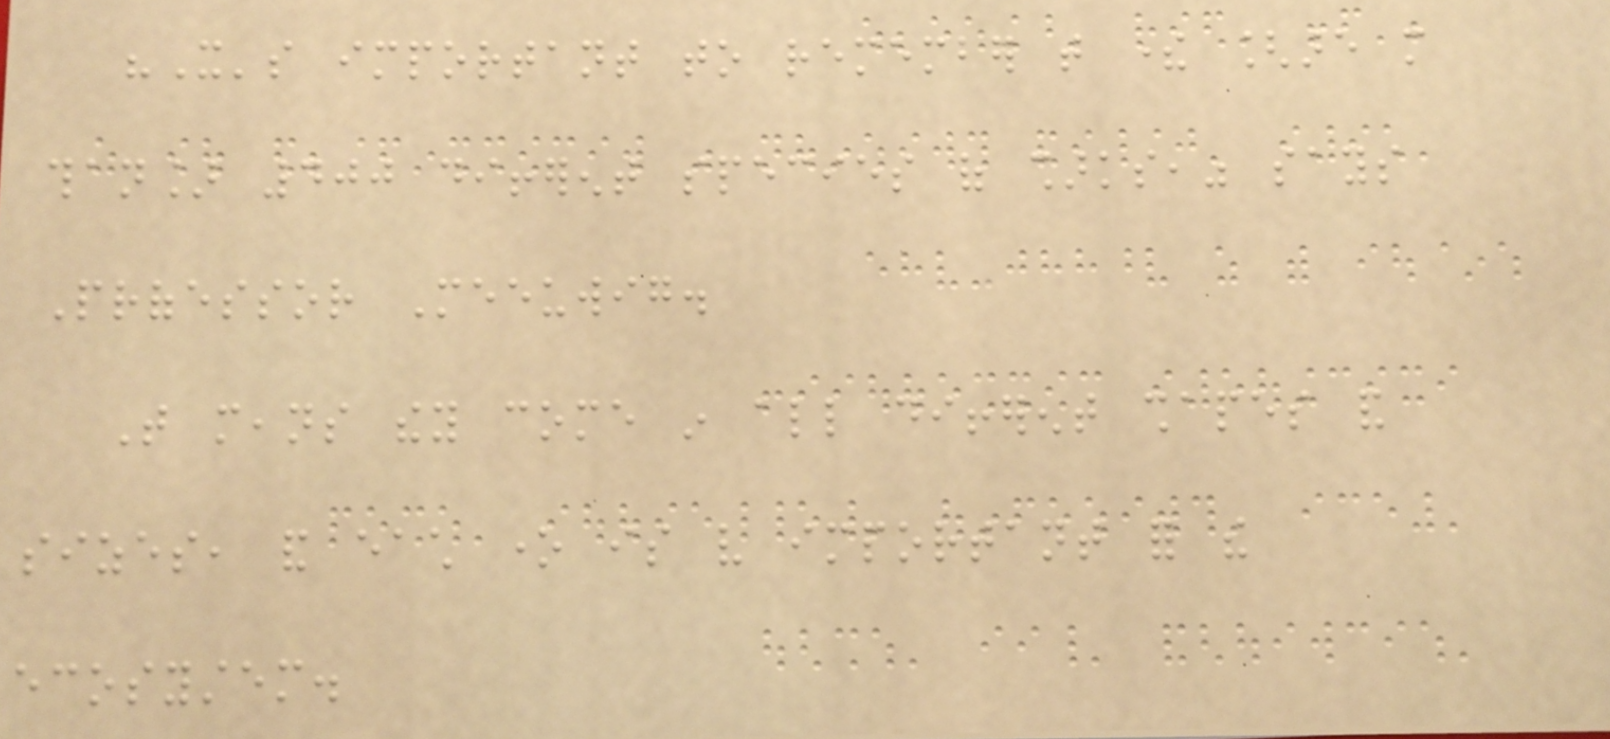"It's important to remember that there [are more
than] 400 different species of sharks," says
Professor Meeuwig.
That means they come in all different shapes and
sizes, and each one is very important for the
ecosystem.
